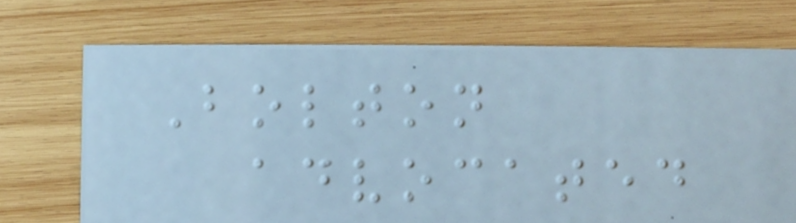Bolton
advocated
